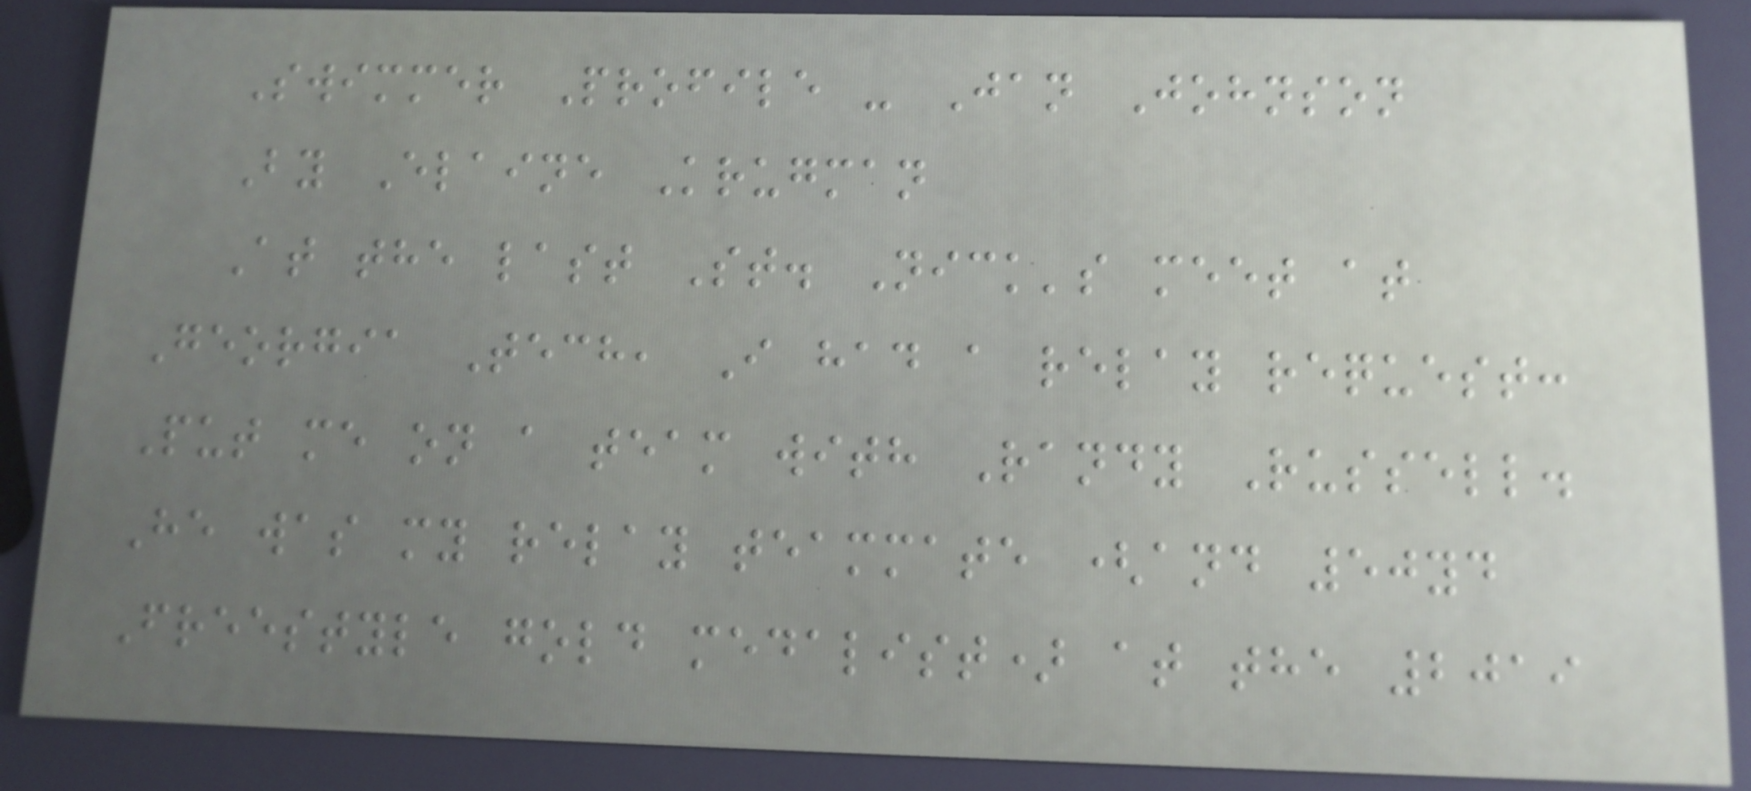Swimmer Profile - Jan Johnson
By Elaine Krugman
At the last St. Nick's meet at
Georgia Tech, I had a relay request:
Put me on a team with Randy Russell.
He was my relay teammate (and 50yd
Freestyle gold medalist) at the 2019
